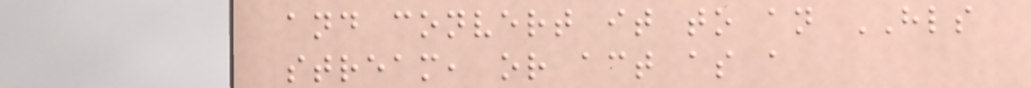and convert it to an HLS
stream, or act as a
